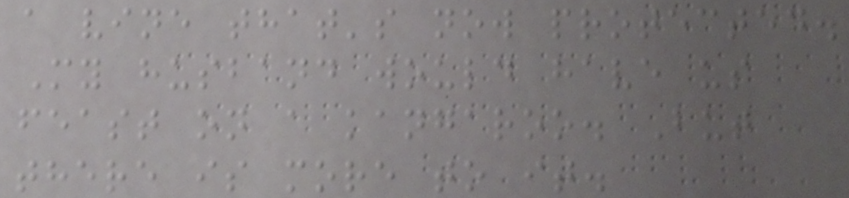a vine that's now protected.
My husband would have us
feast on a kangaroo. But
there is more to it.
